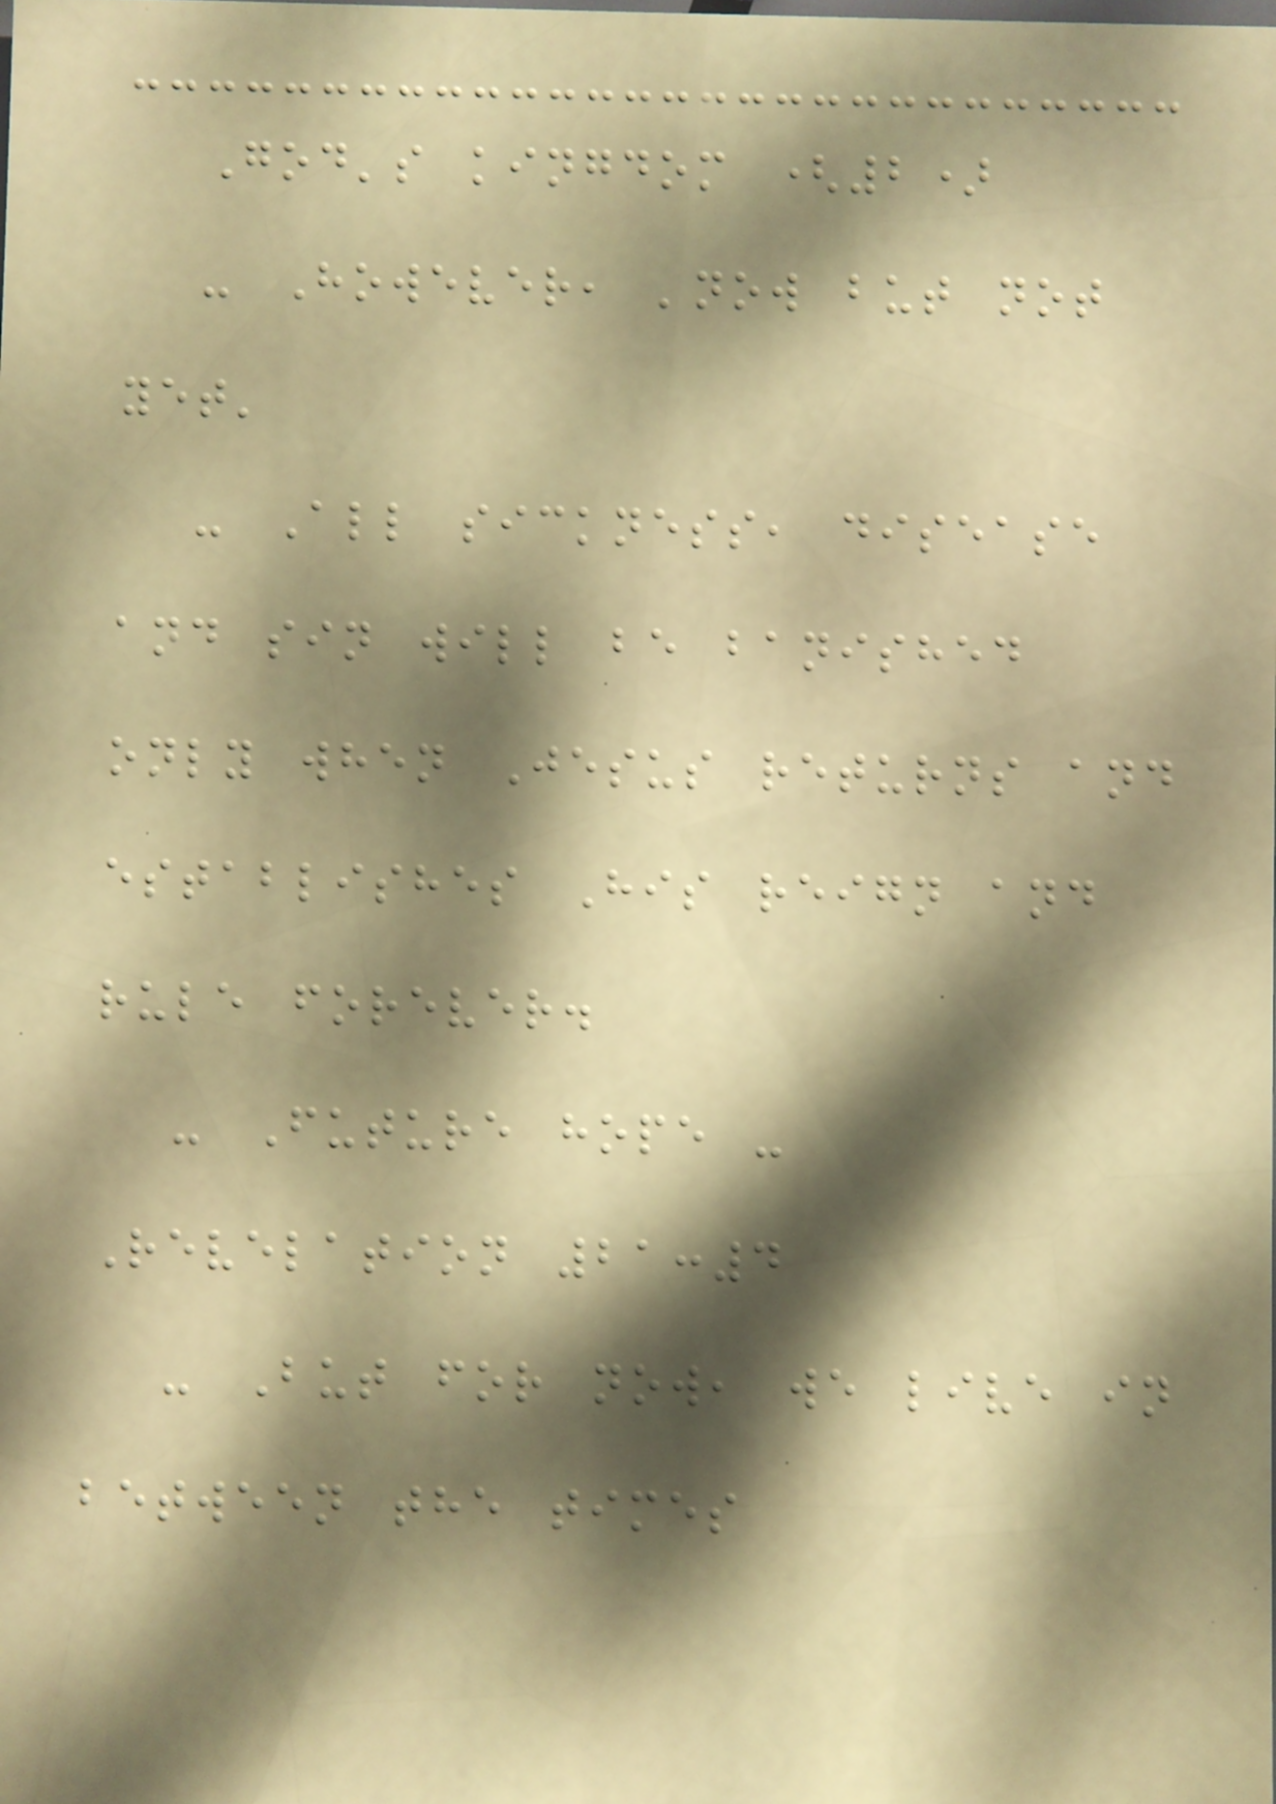God's kingdom (2)
- However, 'now but not
yet'
- All sickness, disease
and sin will be banished
only when Jesus returns and
establishes His reign and
rule forever.
- Future hope -
Revelation 21:4
- But for now, we live in
between the times
